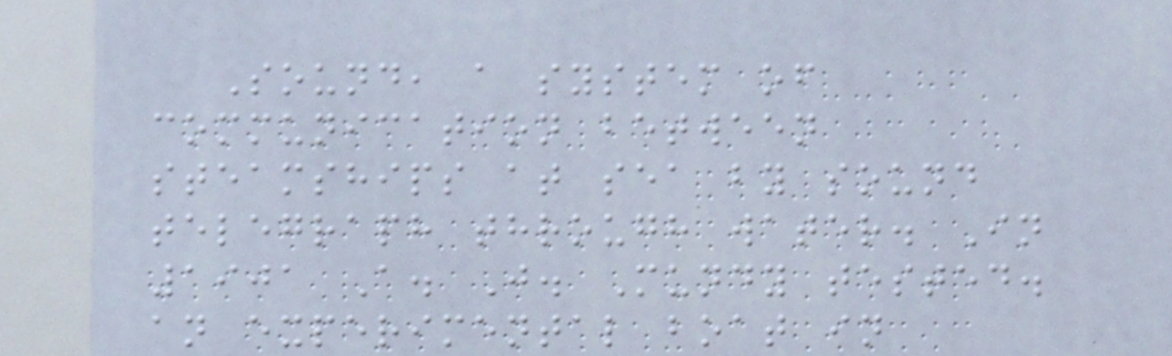Sound, a system of
communication between
steamships at sea by sound
telegraph through water. In
1901 A. J. Mundy tested.
an experimental boat in
